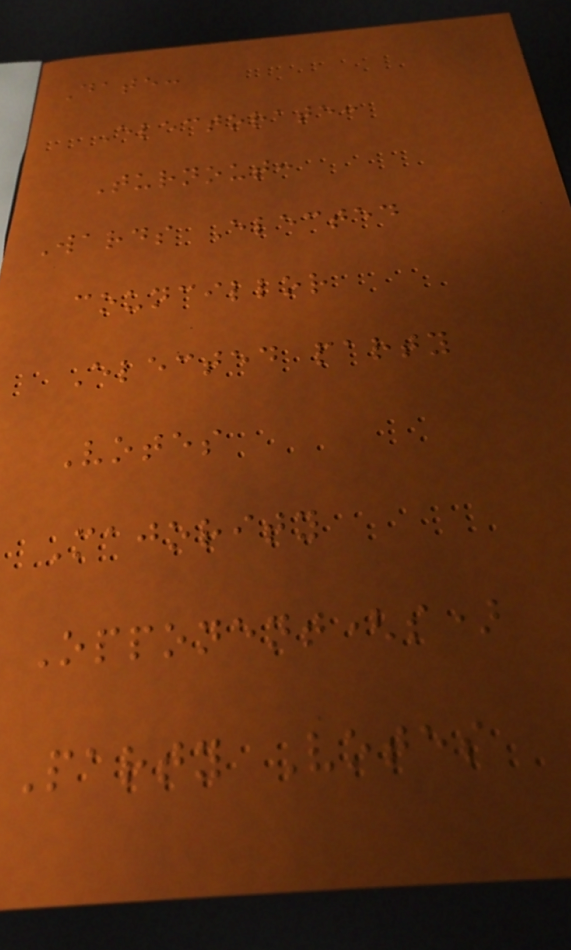Date:
Electorate:
Turnout:
Wards Elected
councillor
Elected party
Votes
Majority
Opponent(s)
Party Votes
